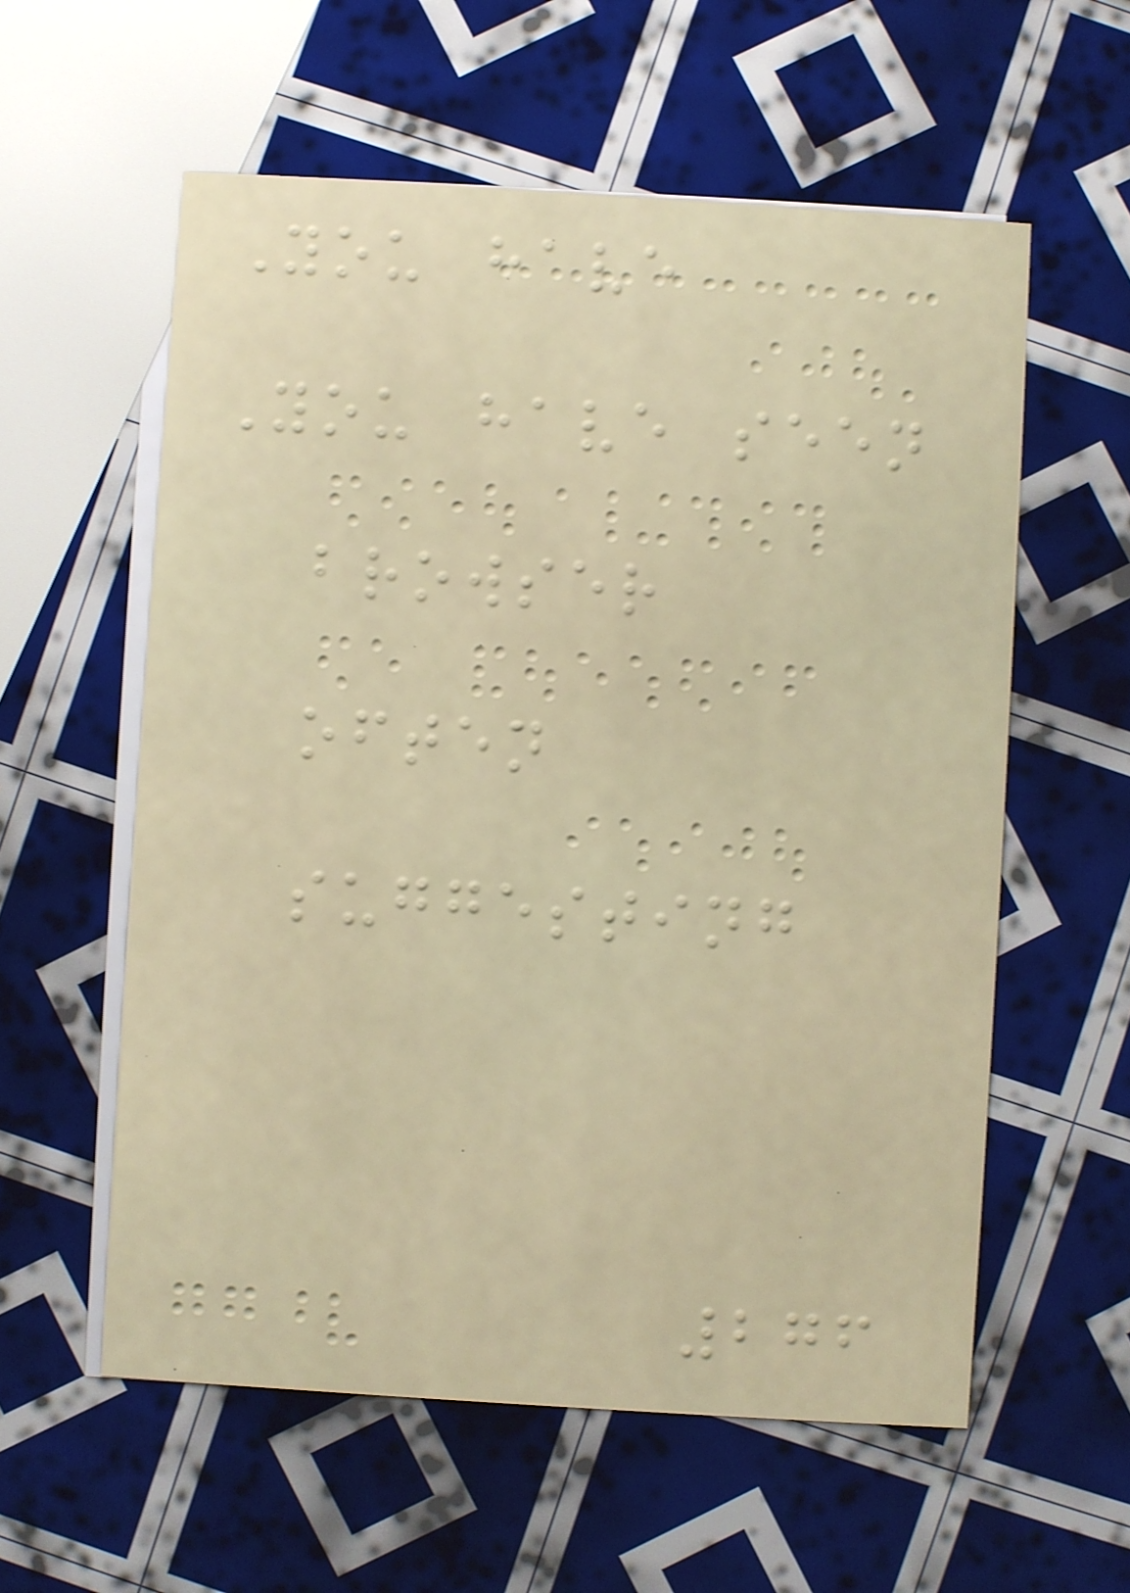You have
You have seen
browser
often
suggesting
276
